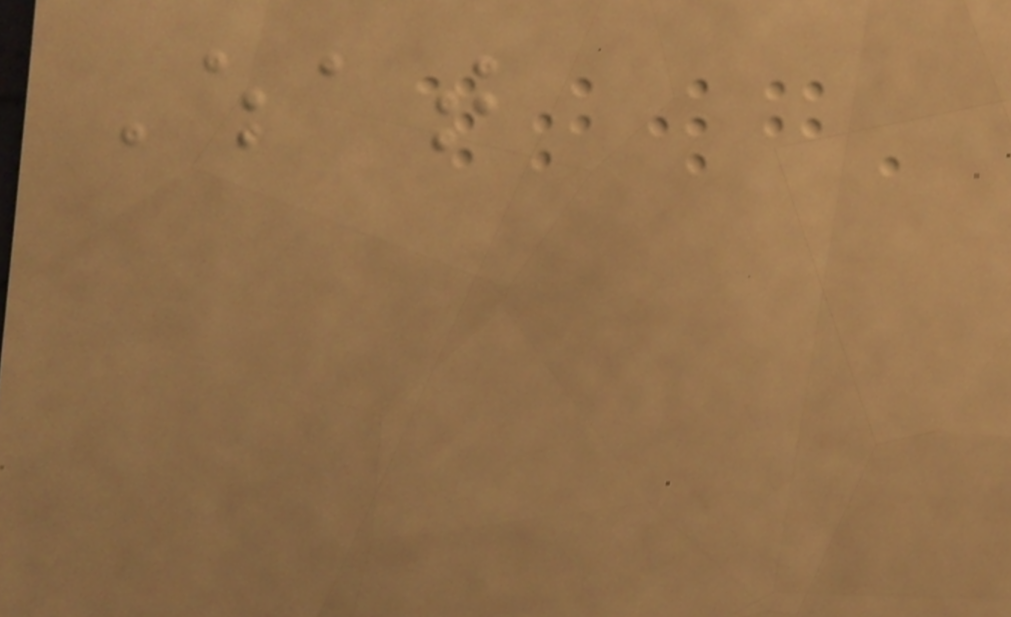What
